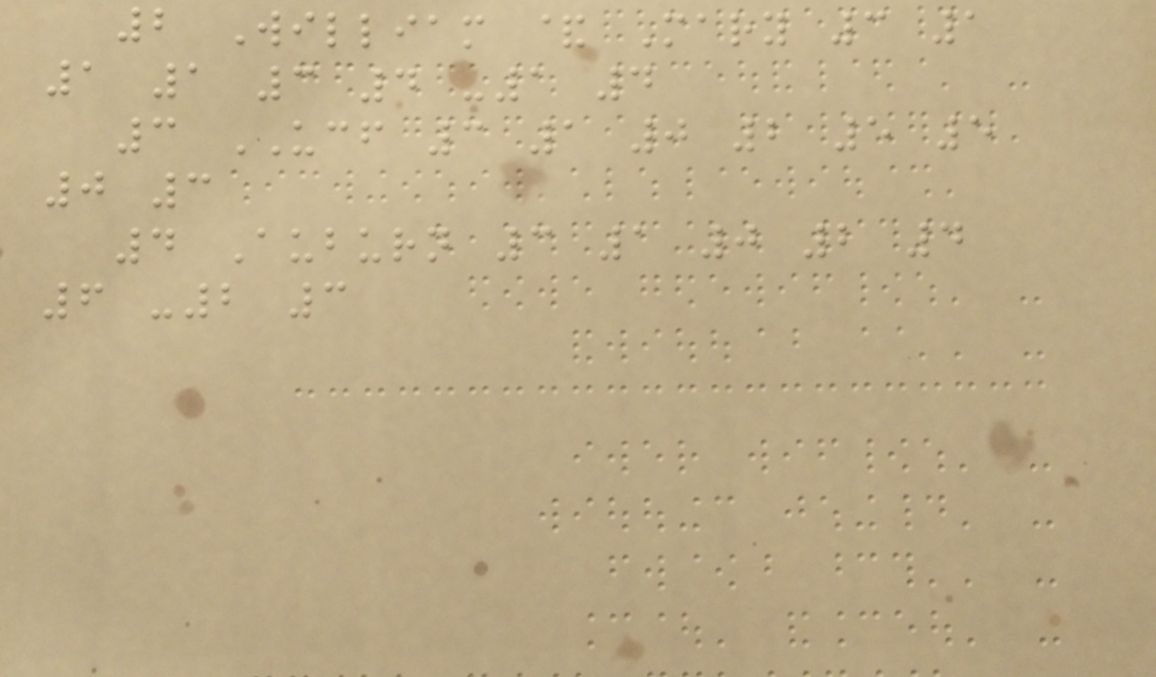2 William & Mary 3 1
1 1 3 4 -1 4
3 UCF 3 1 0 2 5 5
0 3
4 Auburn 3 1 0 2 4
6 -2 3
